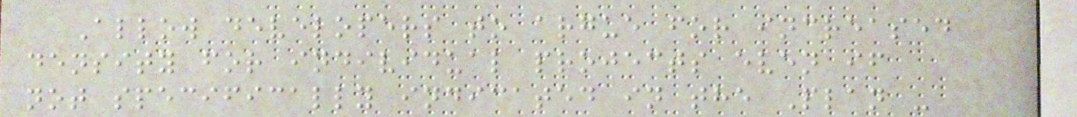Allow developers to argue for increased
density for individual projects even if
not specifically indicated in the Plan -
